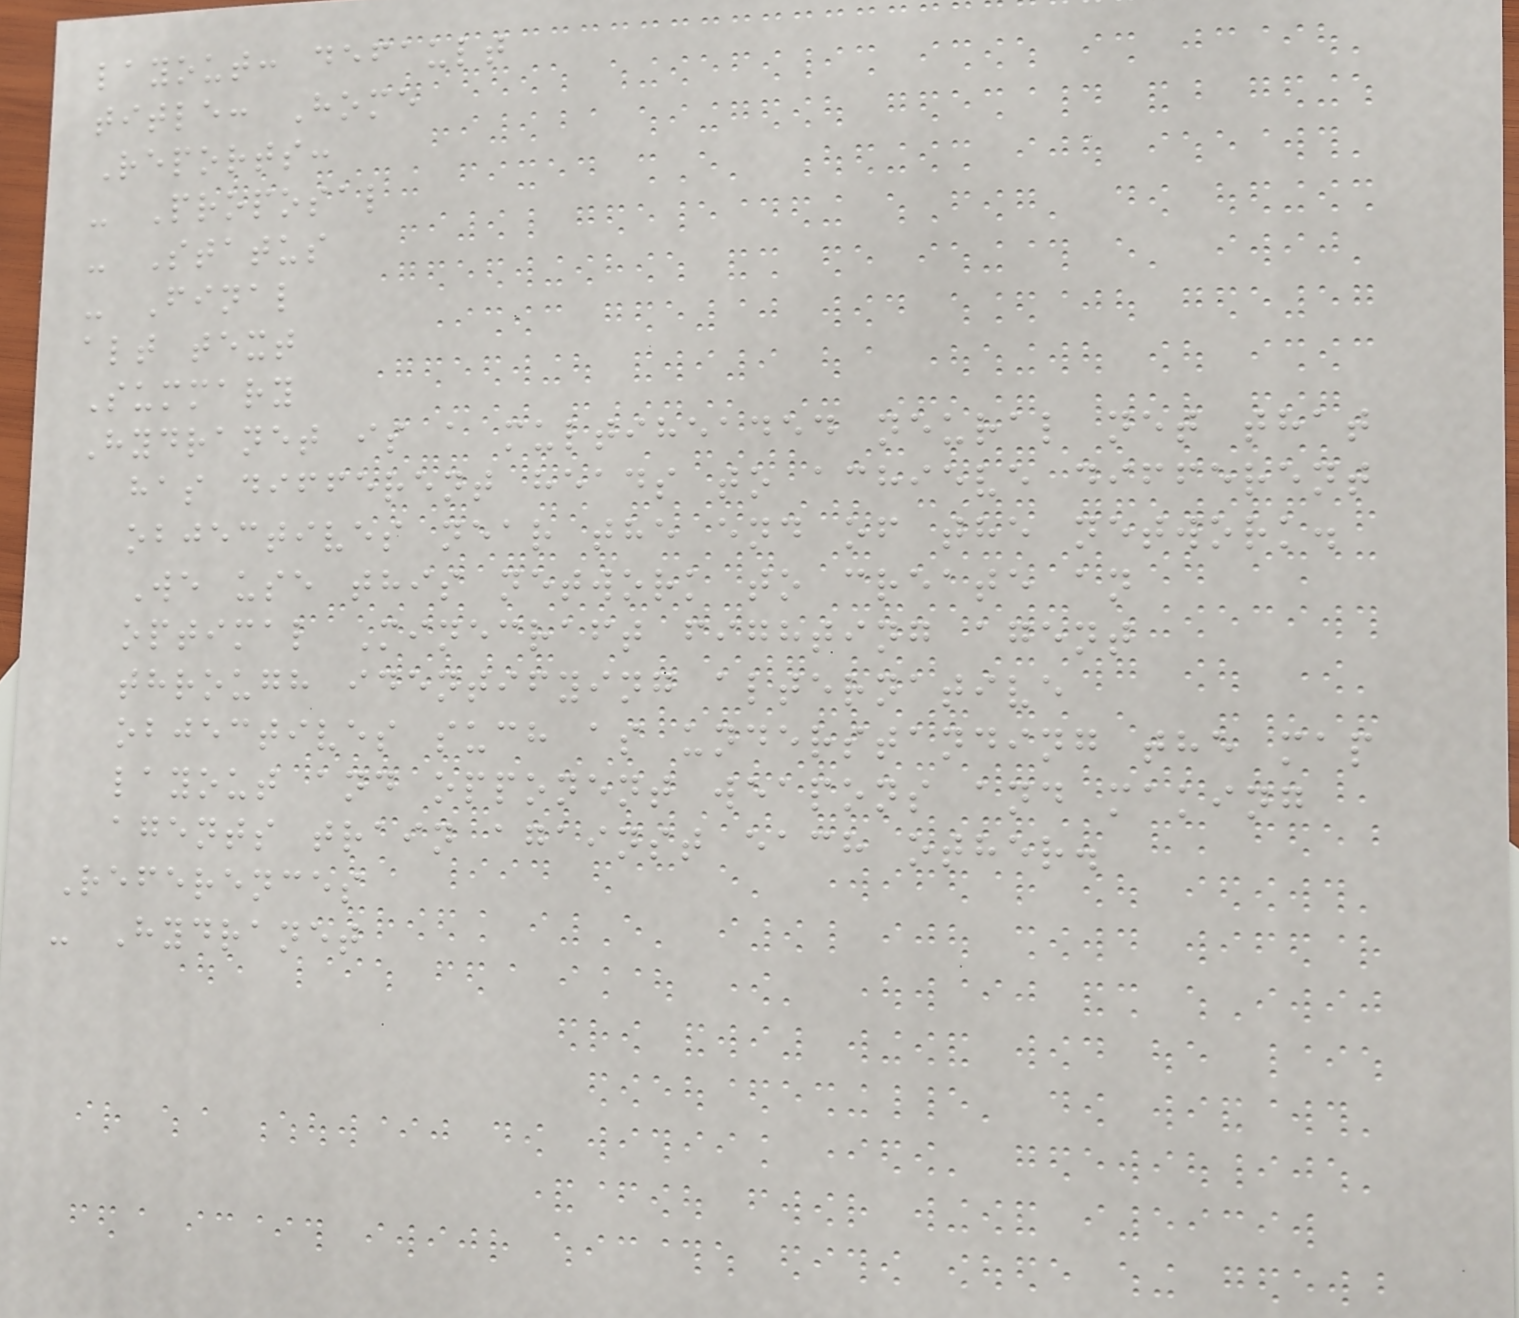layout: default
title: Home
Reports:
- Proposal
- Status
- Final
alt text
Summary
Hydranet is a multiheaded neural net that
has different heads to achieve different
objectives near the end of the network.
We use this network to create an
optimal Minecraft fighting agent
through identifying alternative
objectives such as understanding the map
layout and opponent weapons and making
agents train against each other.
References
- Hydranet
